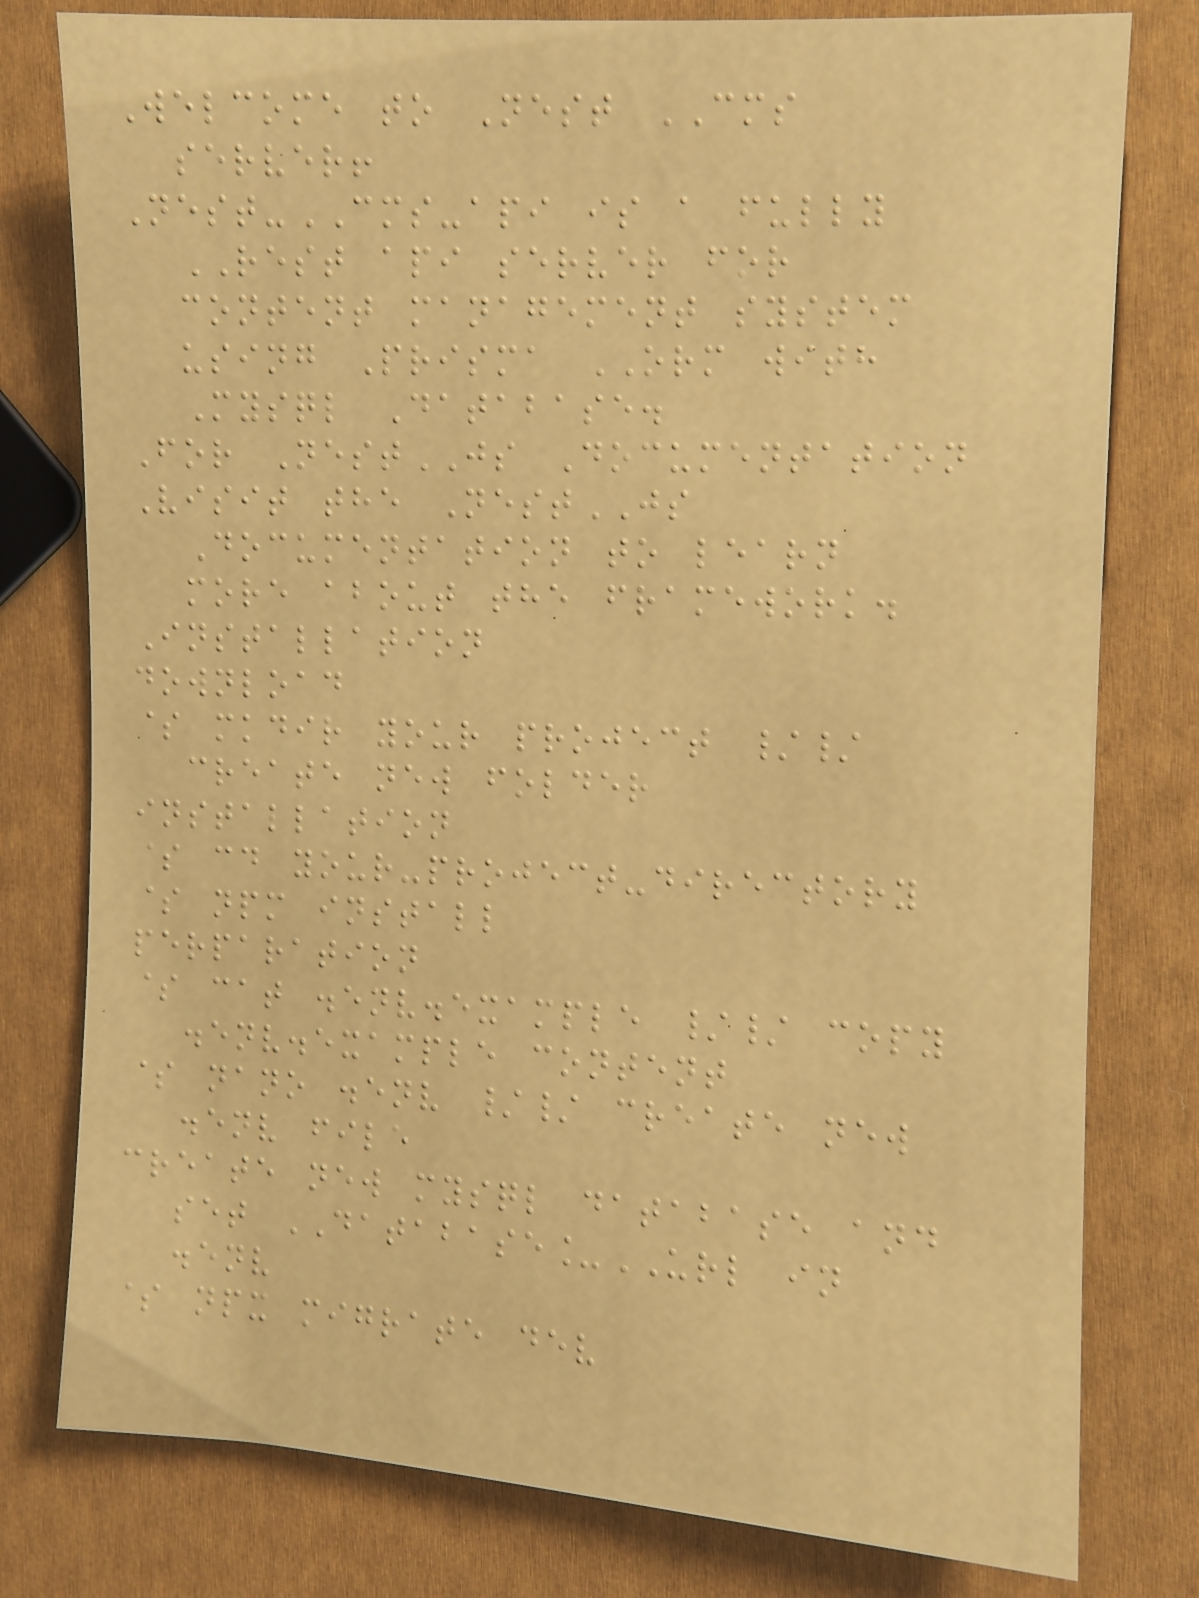Welcome to Nest CMS
server!
Nest-CMS-api is a fully
REST api server for
content management system
using Prisma ORM with
Mysql Database.
For NestJS Documentation
Visit the NestJS
Documentation to learn
more about the framework.
Installation
download
$ mkdir your project //
create new folder
installation
$ cd your-project-directory
$ npm install
perparation
$ cat .env.example // copy
.env.example content
$ nano .env // create new
.env file
create new mysql database and
set DATABASE_URL in
.env
$ npx migrate dev
